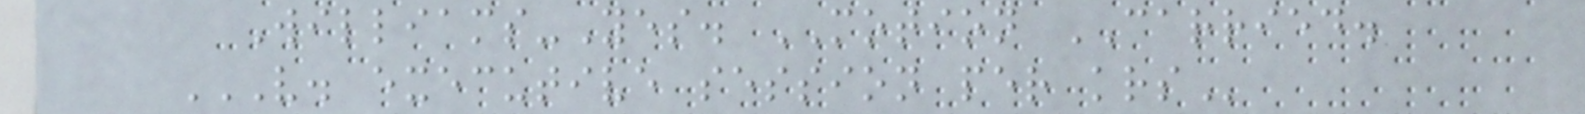Williams-Yes. MOTION CARRIED.
V. EXECUTIVE SESSION PER KRS
